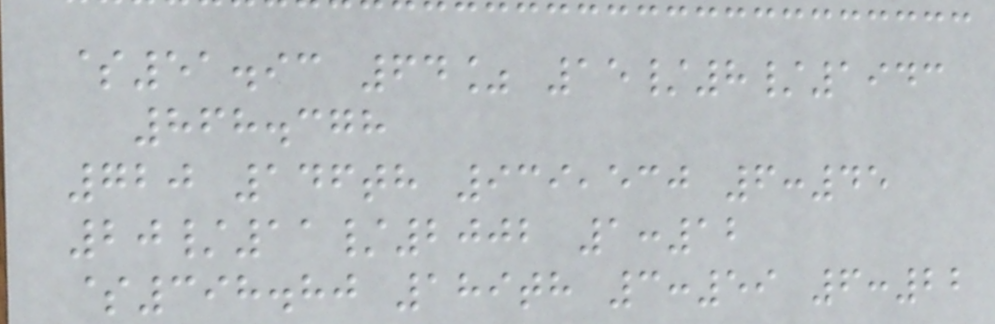$51.93 64% 15/8/1943
868.378
720 146th 939,530 6:45
20/11/2002 1:12
$398.80 189th 3:59 6:22
